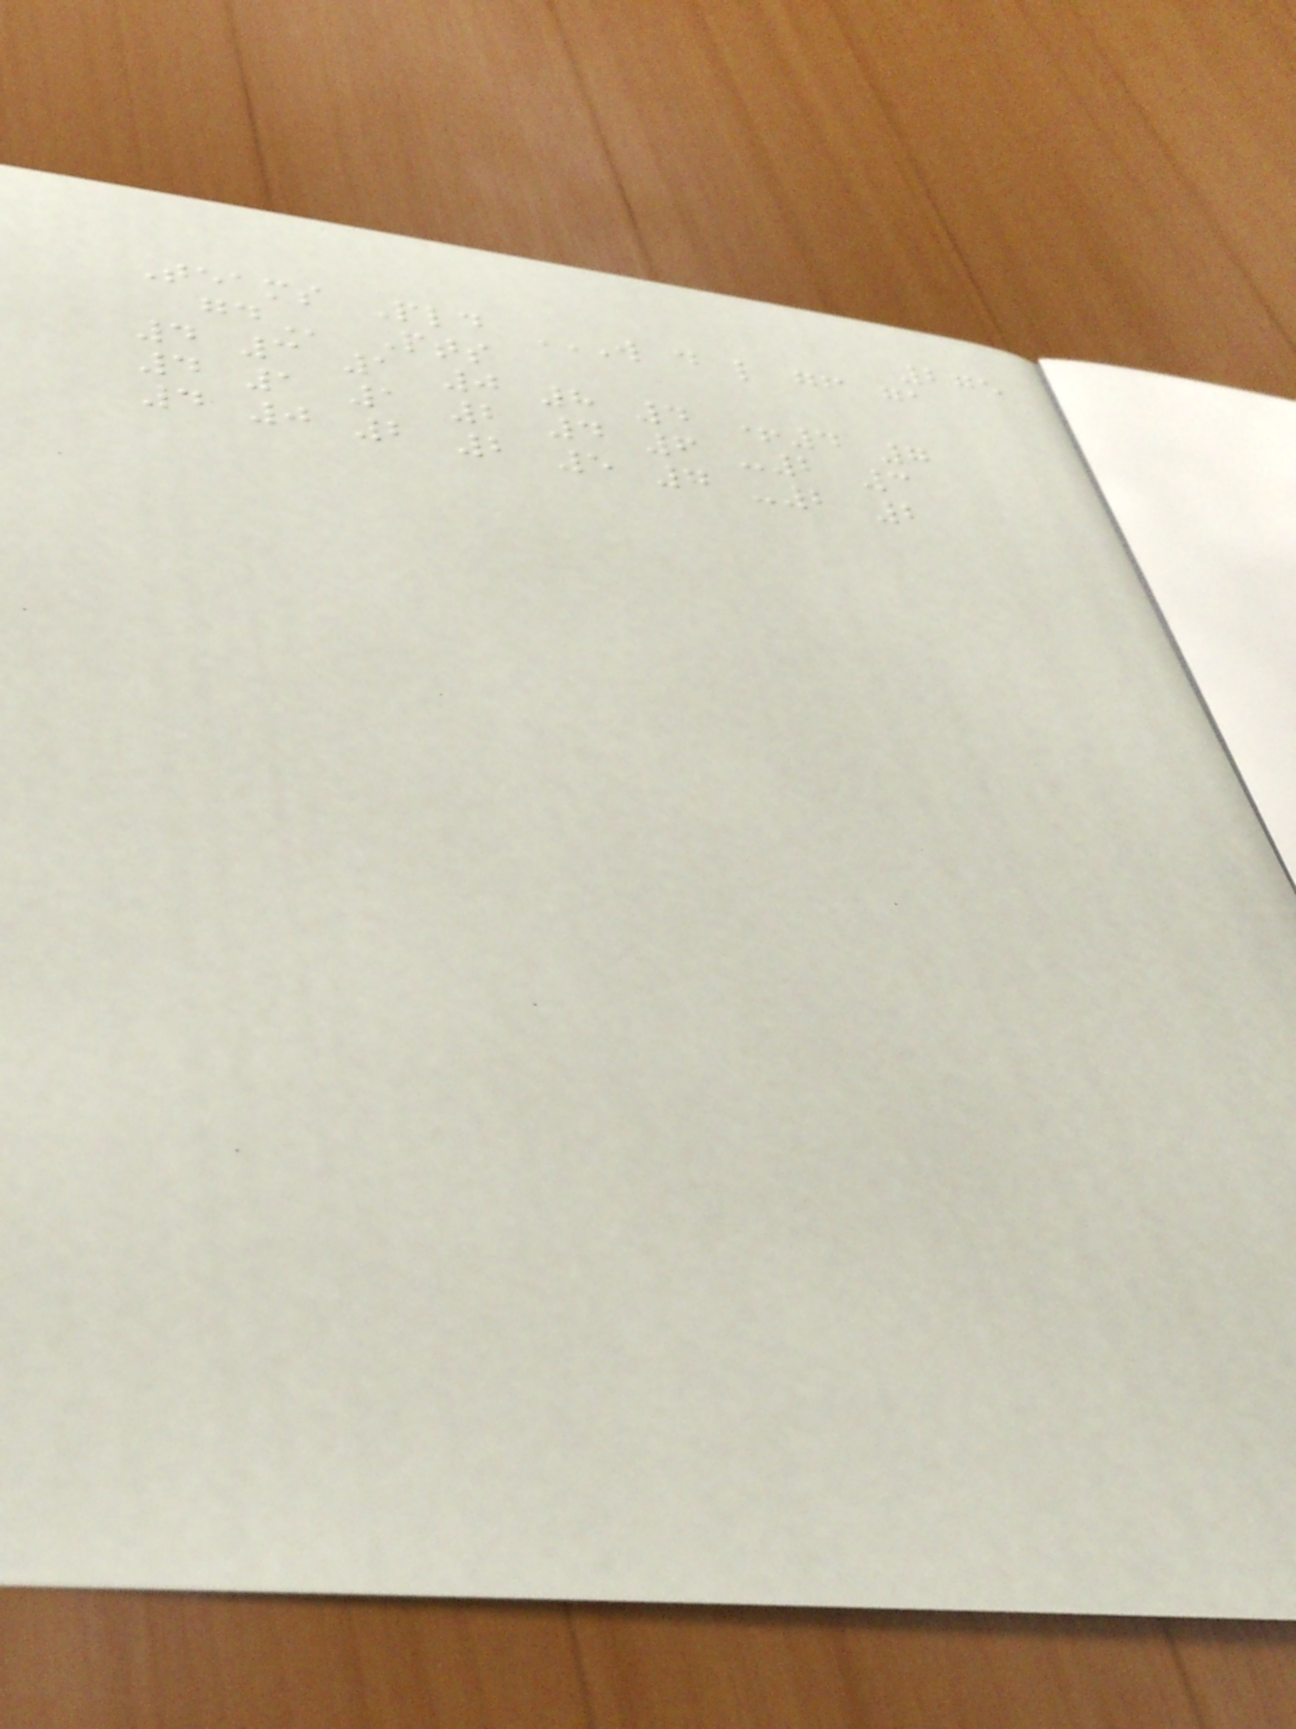275
Teams Pld W D L GF GA
GD Pts
4 3 1 0 8 4 +4 7
4 1 1 2 4 6 -2 3
4 0 2 2 5 7 -2 2
